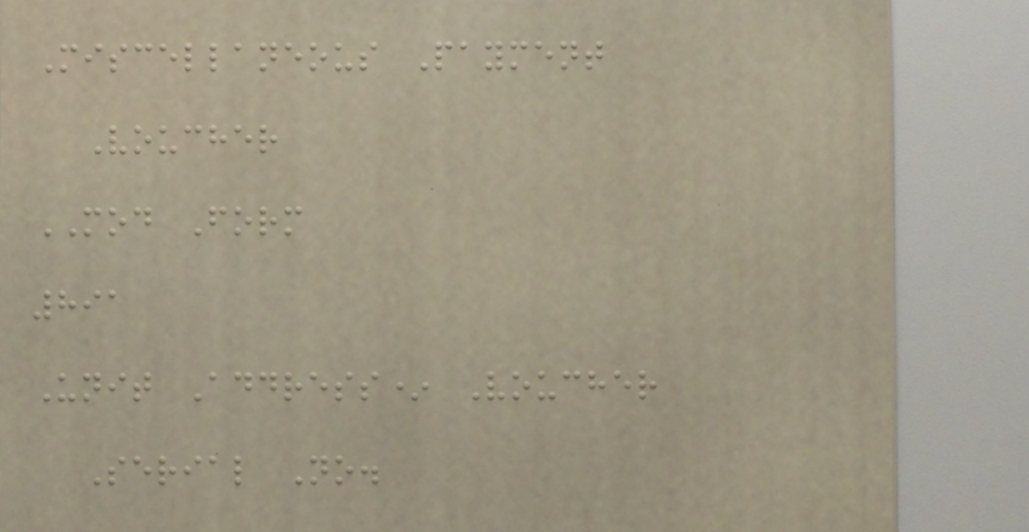Miscellaneous Payment
Voucher
MOD Form
891
Unit Address* Voucher
Serial No.
